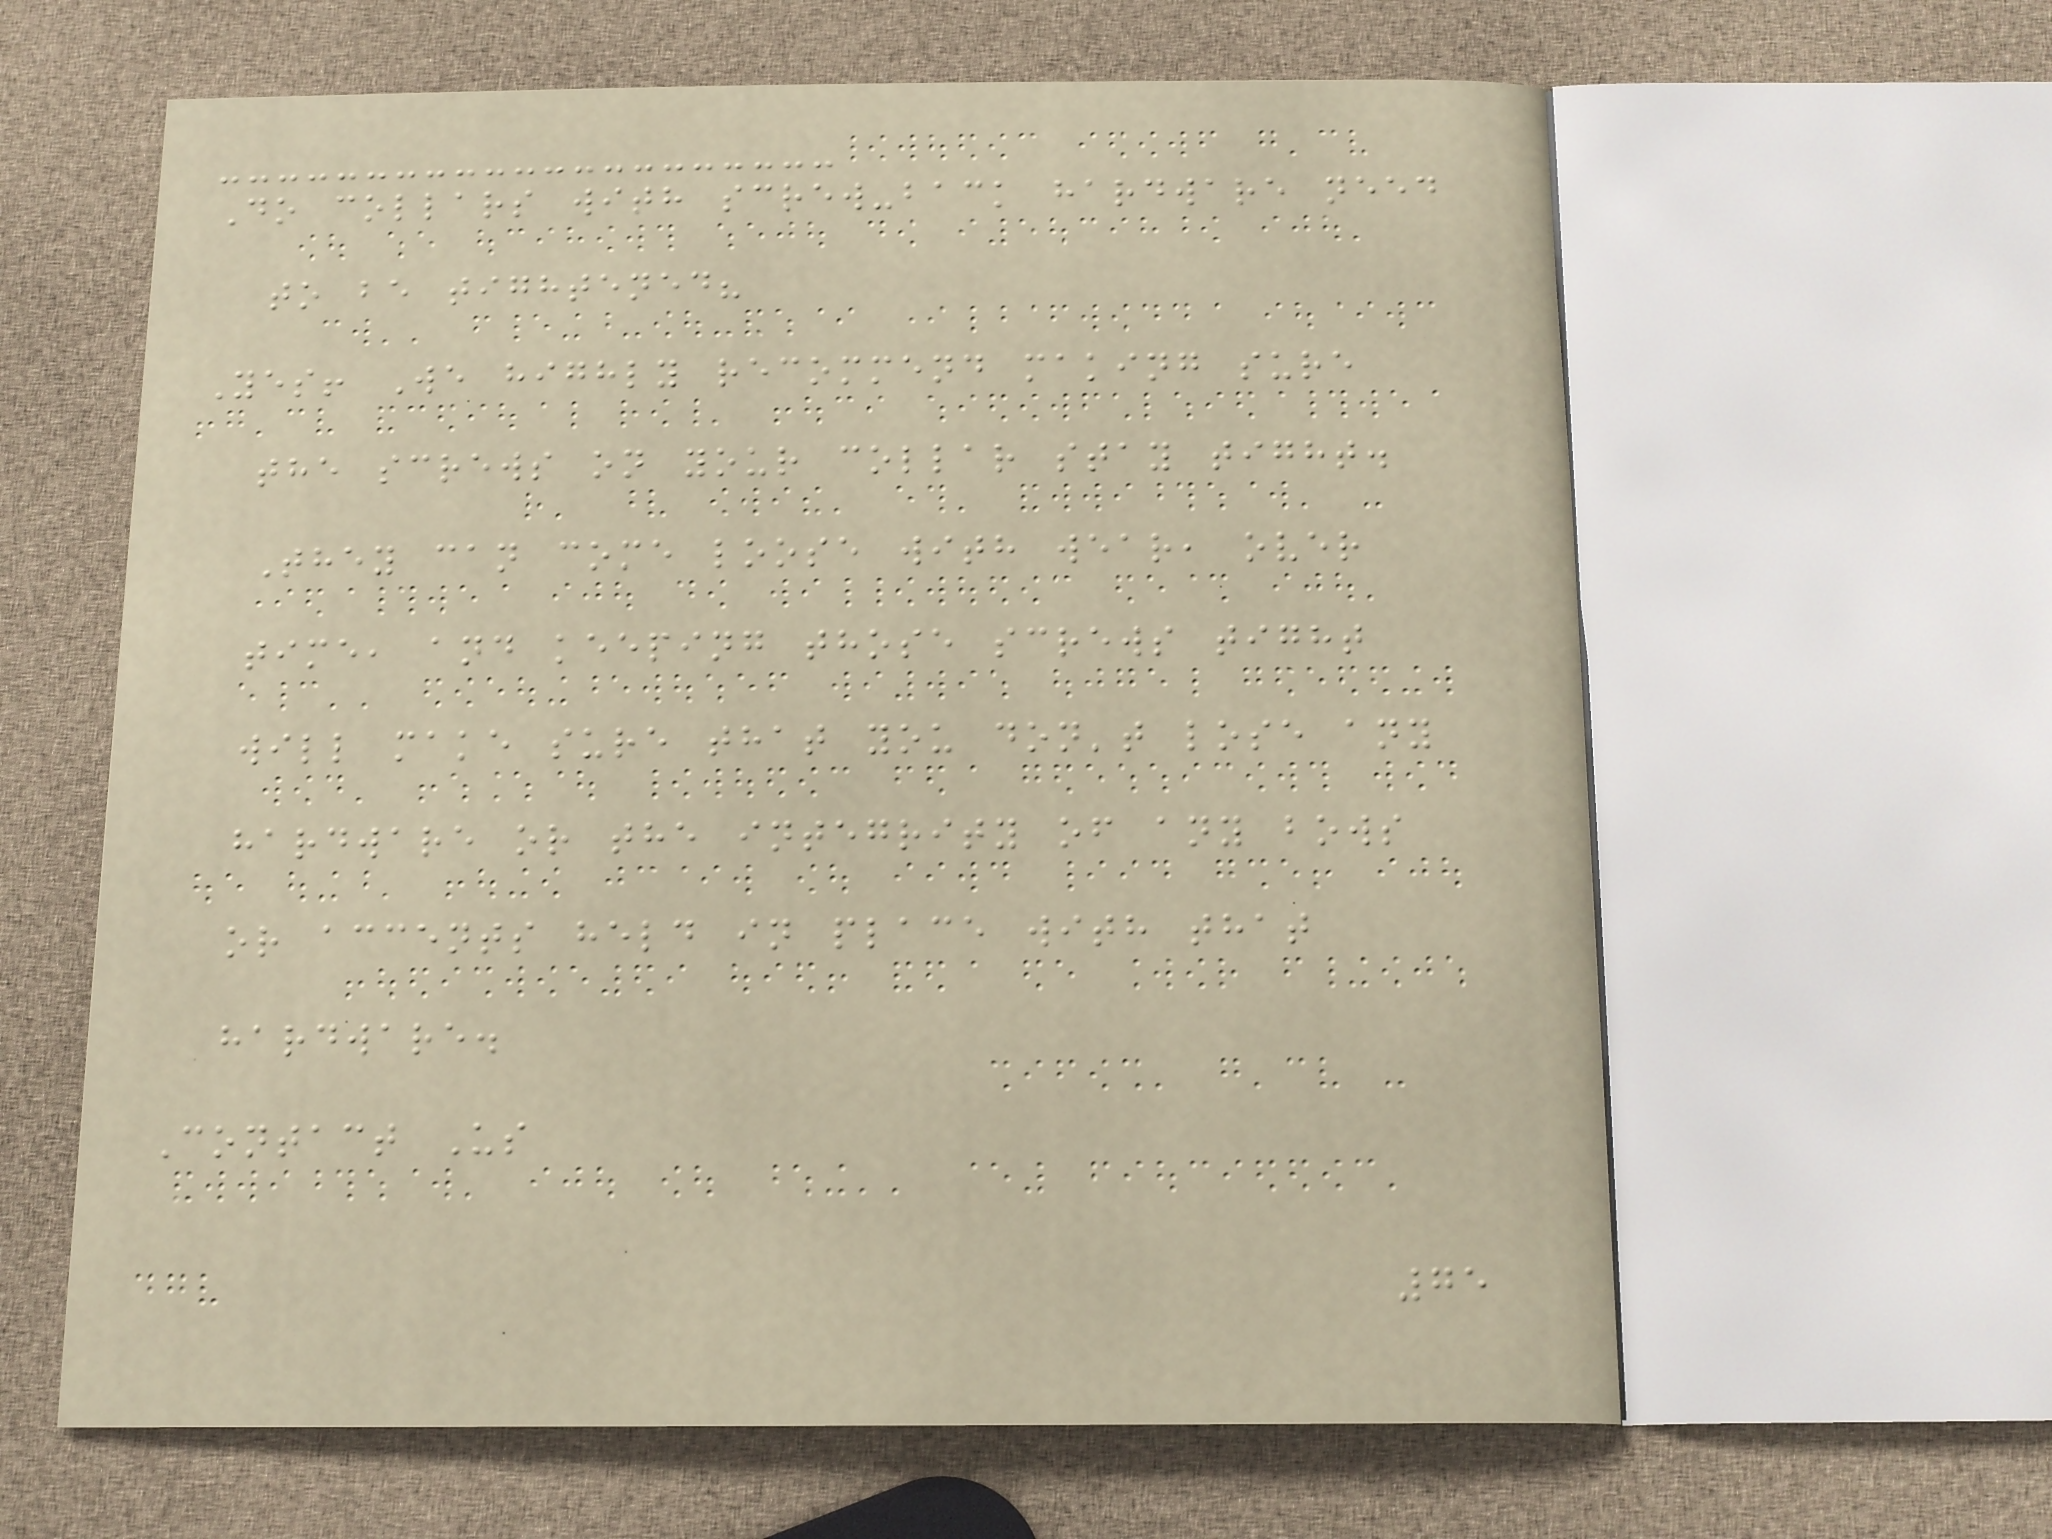Do collars with screw-back hardware need
to be tightened?
Yes! We highly recommend making sure
the screws on your collar stay tight.
They can come loose with wear, over
time, and keeping those screws tight
will make sure that you don't lose any
hardware or the integrity of any bows
or accents held in place with that
hardware.
Contact Us
75
